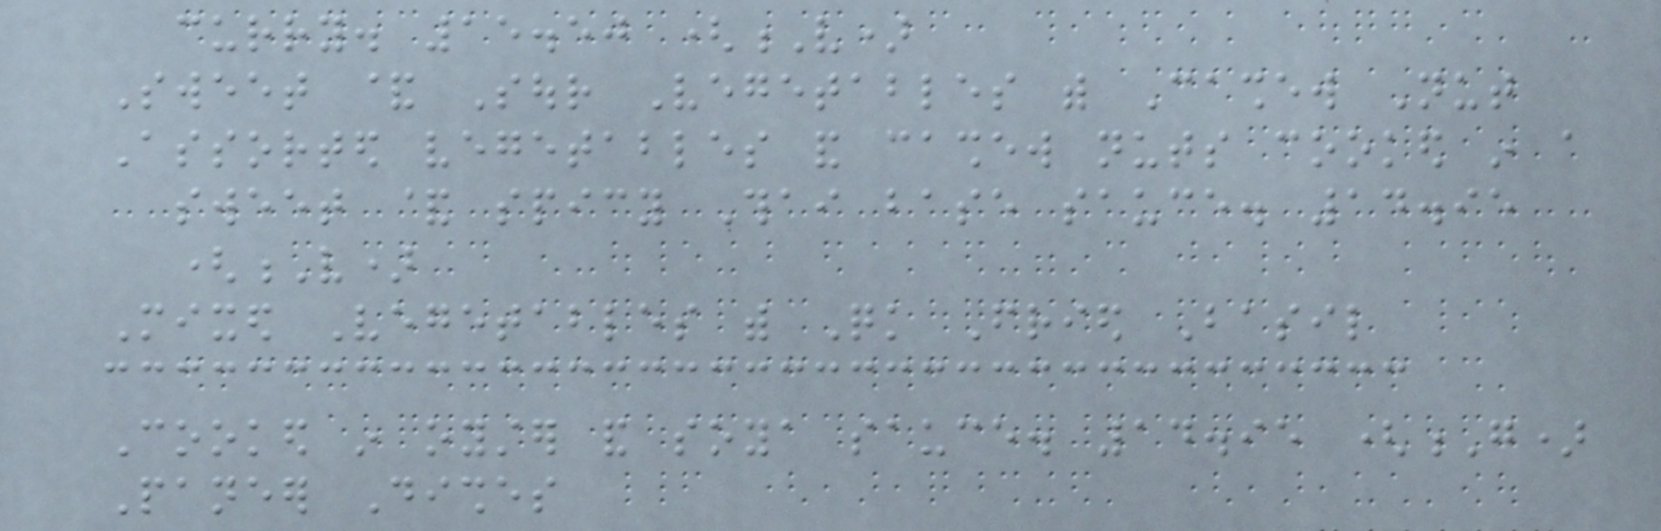curry. 15.50 (V)
Sweet & Sour Vegetables with Cashew Nut
Assorted vegetables and cashew nuts cooked in a
sweet & spicy Thai base sauce. 14.95
(V)
Mixed Vegetables with Quick Fried Basil
Cooked in oyster and soya sauce. 14.95 (G)
Paneer Dishes
